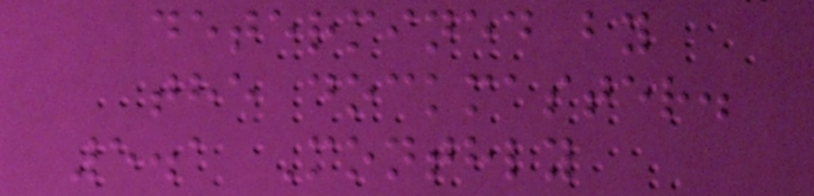determined by
the dockmaster.
5.1 Monthly
